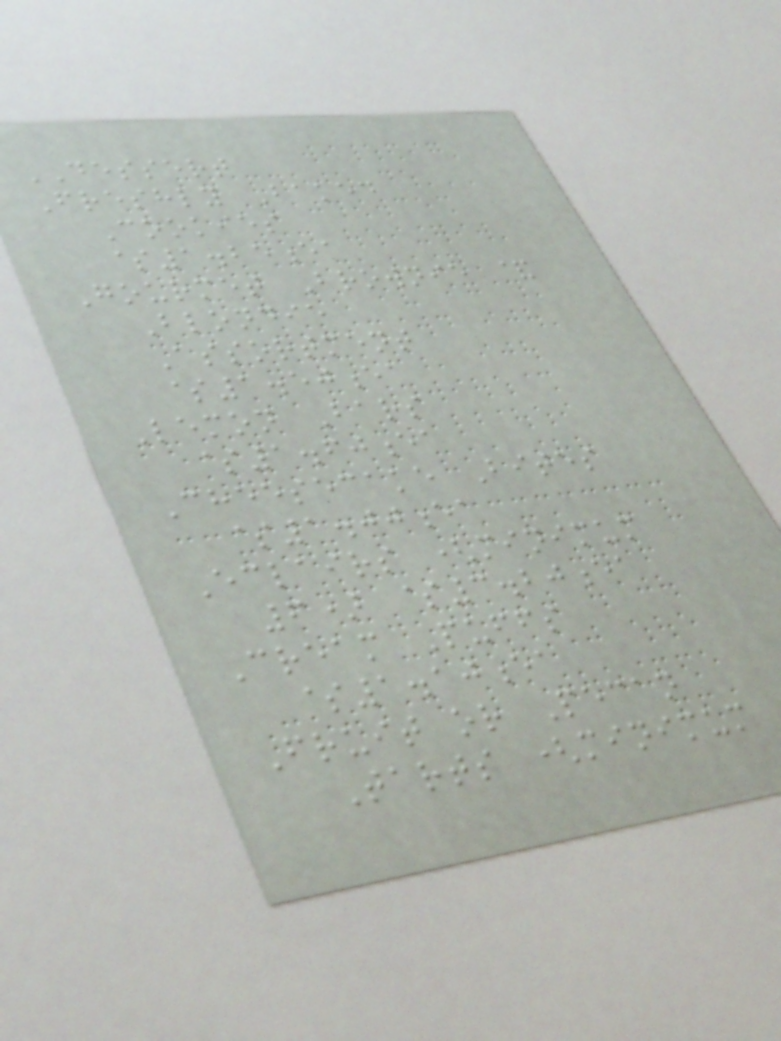DESSERT
Freshly Baked
Cookies
$1.25ea
Gourmet Brownie &
Blondie
Assortment
$1.50ea
Lemon Bars
$1.60ea
Cheesecake Bites
$1.00ea
Eclairs (minimum
6) $3.20ea
Cream Puffs
$1.10ea
Fruit or Pecan
Tarts (minimum
